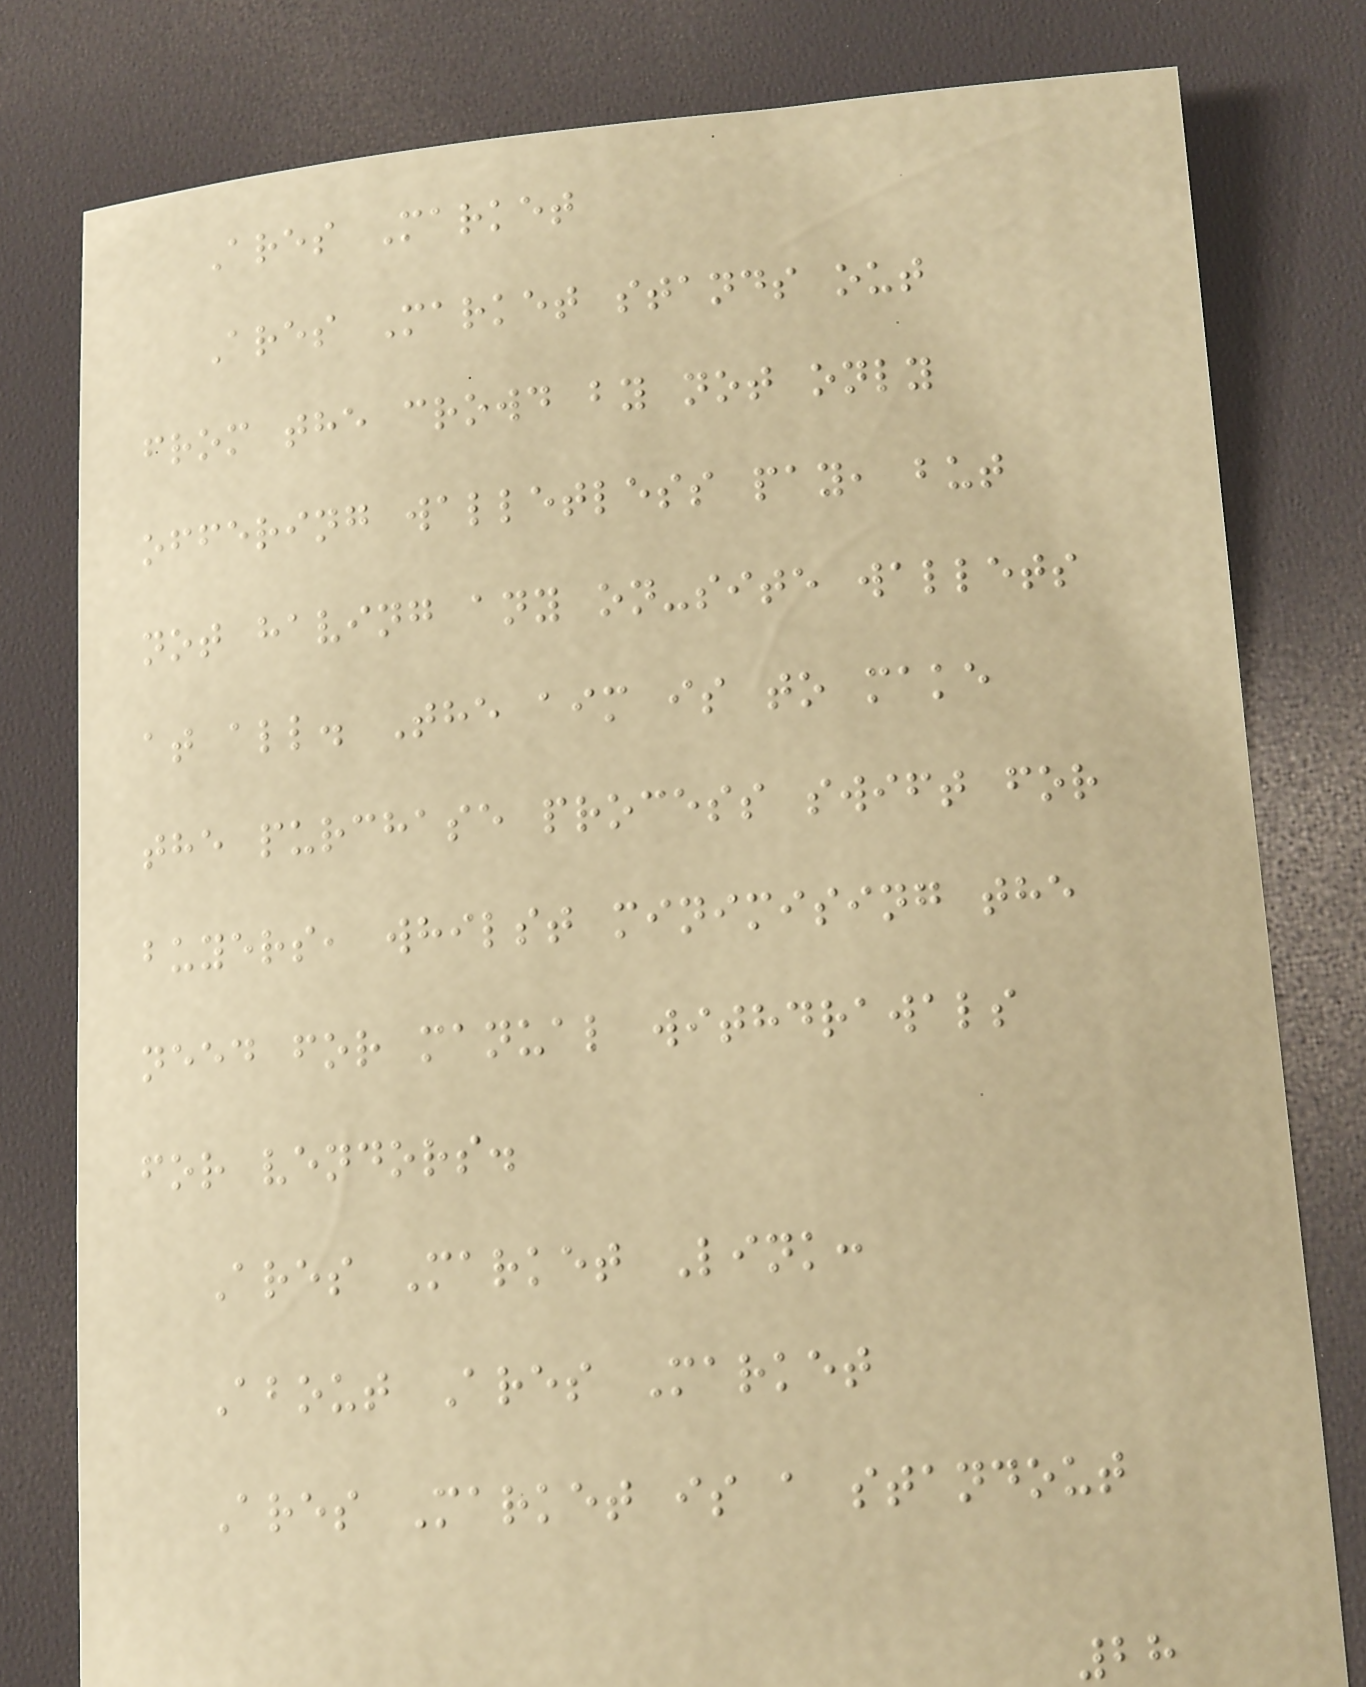Ares Market
Ares Market stands out
from the crowd by not only
offering walletless pay, but
not having any on-site wallets
at all. The aim is to make
the purchase process swift for
buyers, whilst minimising the
need for manual withdrawals
for vendors.
Ares Market Link:
About Ares Market
Ares Market is a standout
28
